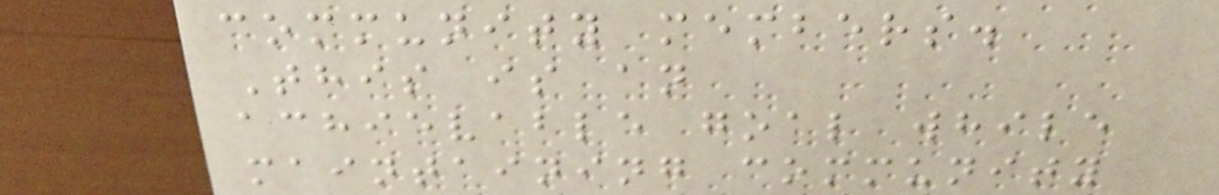community members.
This is an
achievable goal while
maintaining community
